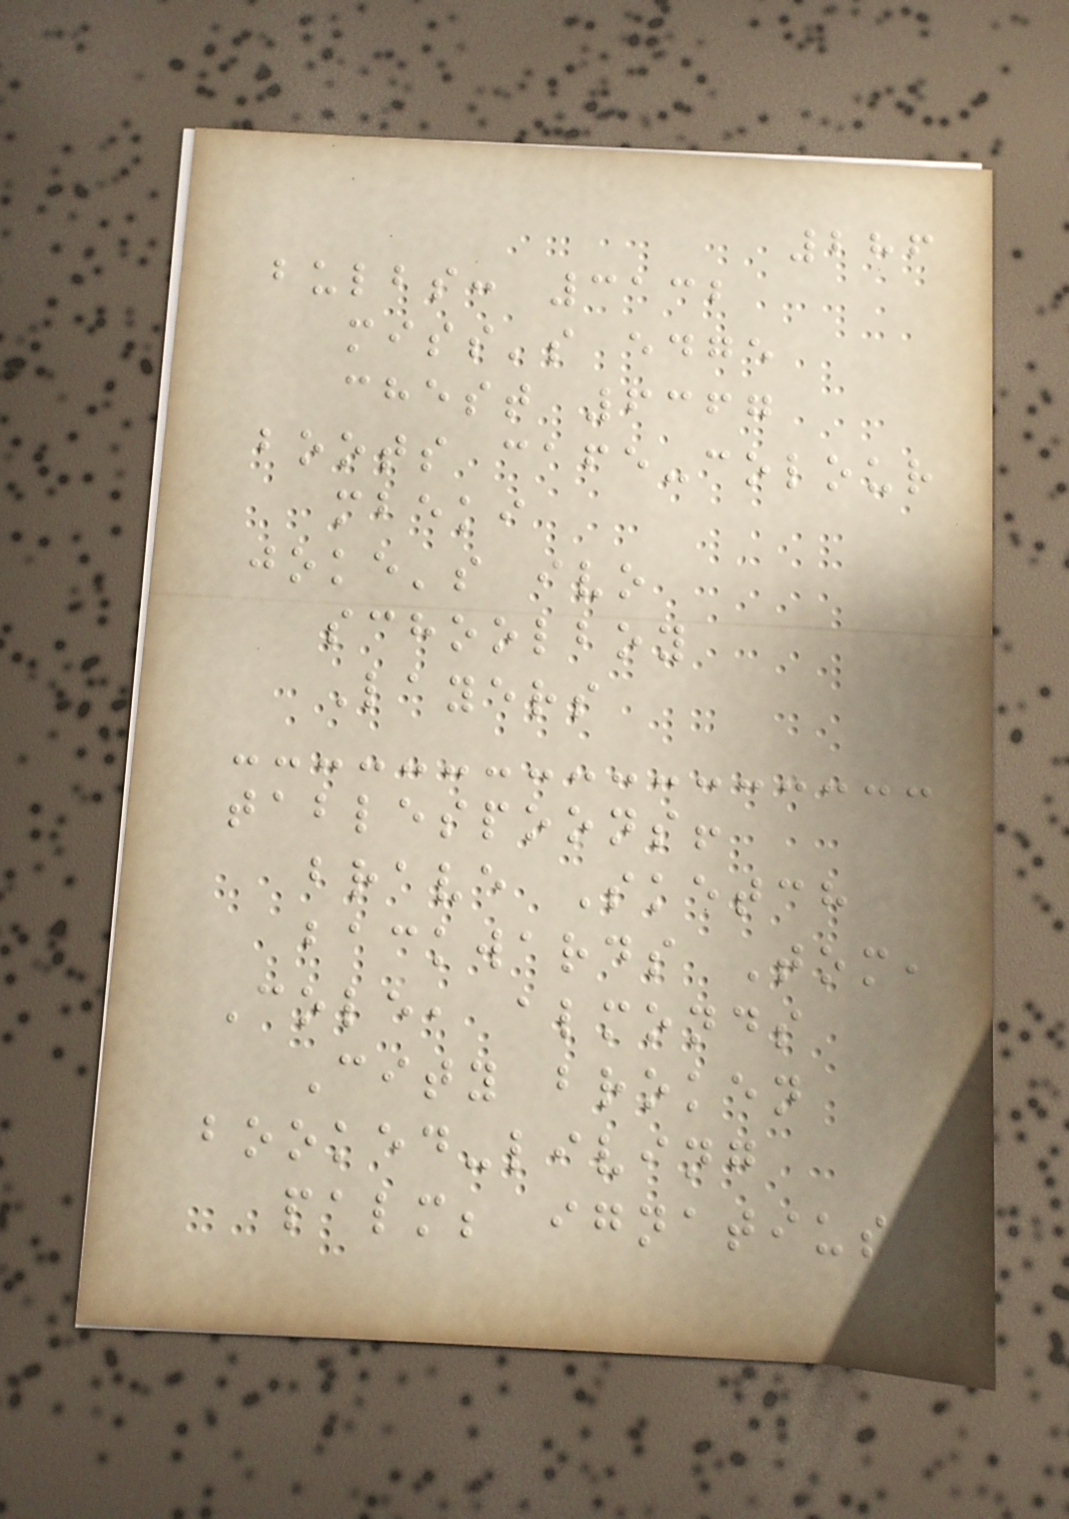286
bulbs: 3132
miss's edge
chest 6367
boots cafe-colour
mbeki
joke's ivo
schoolboy
Layers
tablespoons!
brave Sketch
backwards Tom,
Cole, almonds
City broken
booked-living
palm; ignatius
